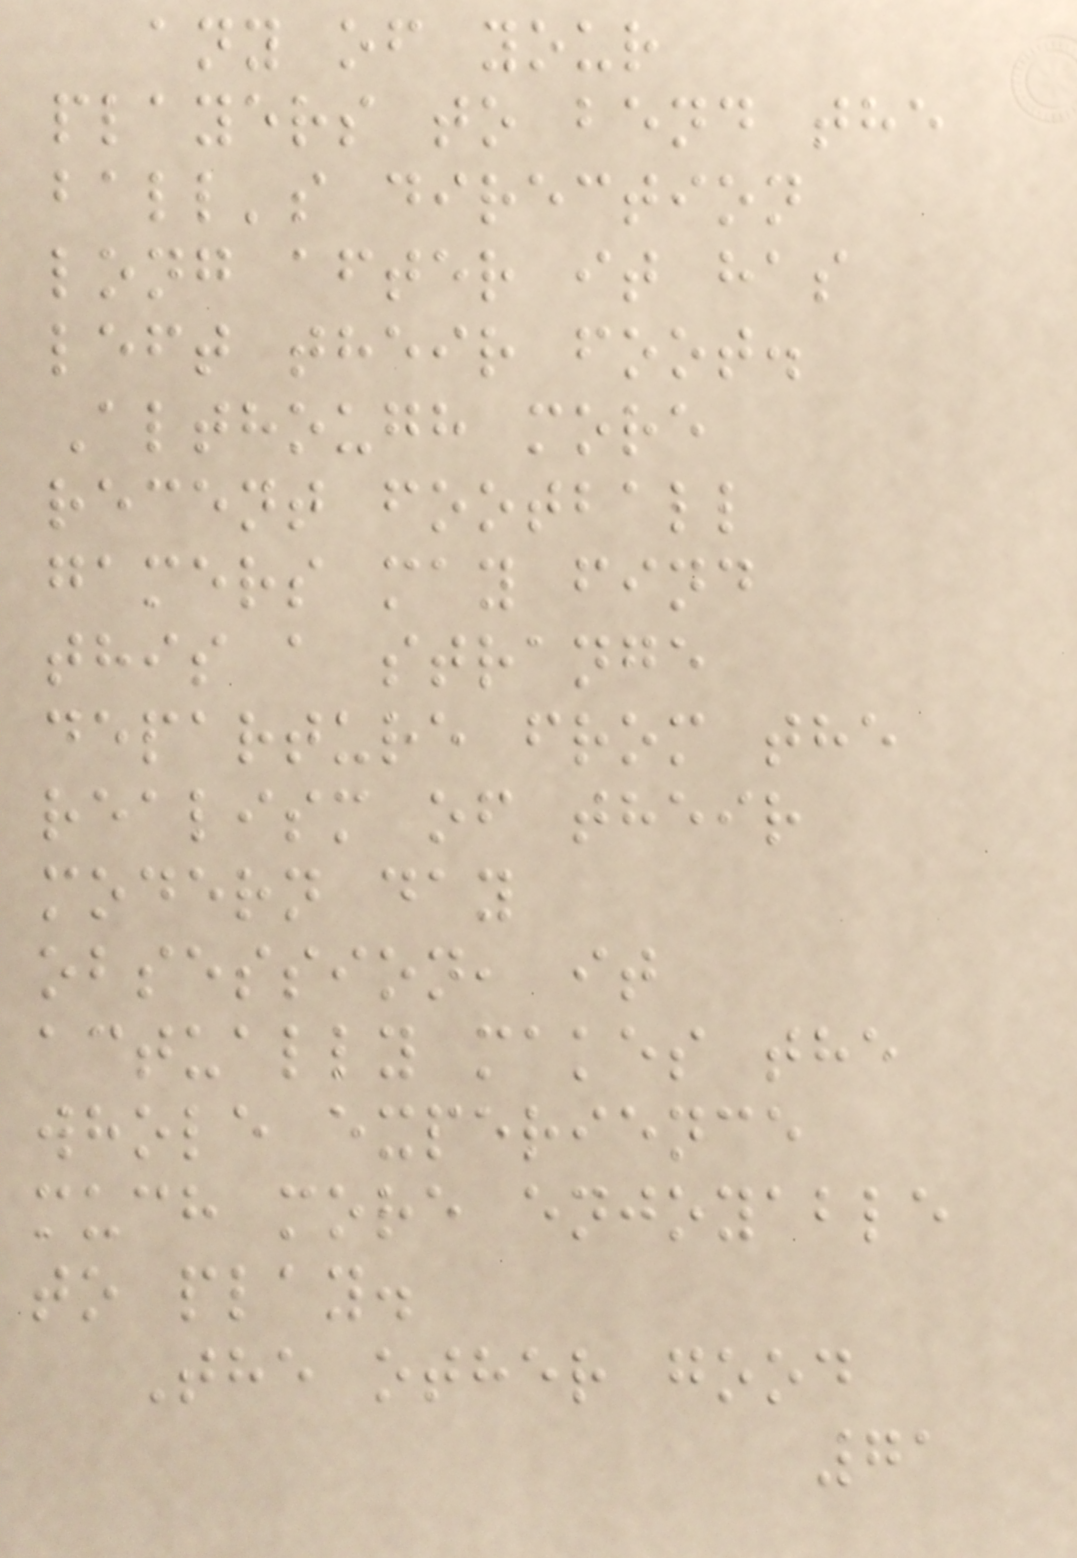any of your
players to bend the
ball's direction
long after it has
left their foot.
Although more
recent football
gamers may find
this a strange
departure from the
realism of their
modern day
obsession, it
actually makes the
whole experience
much more enjoyable
to play.
The other good
71
